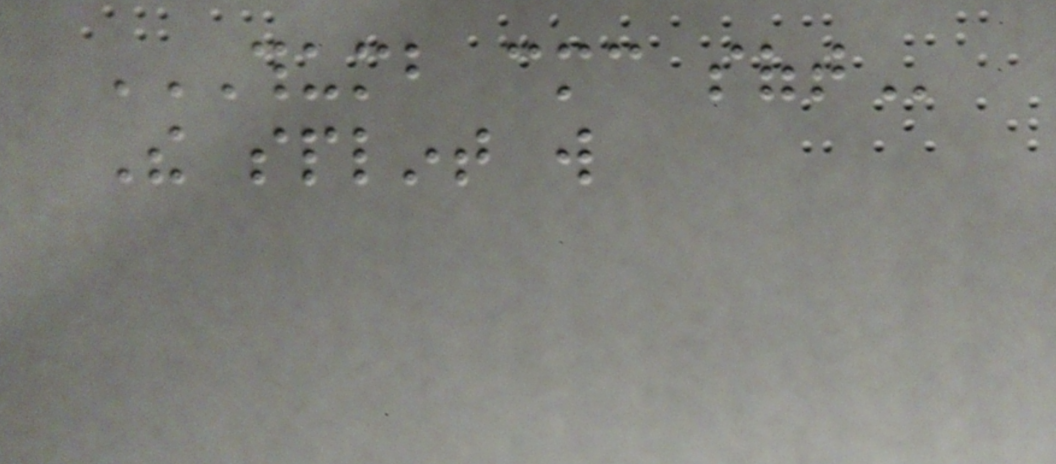THUMB CMC SOFT
The splint will
